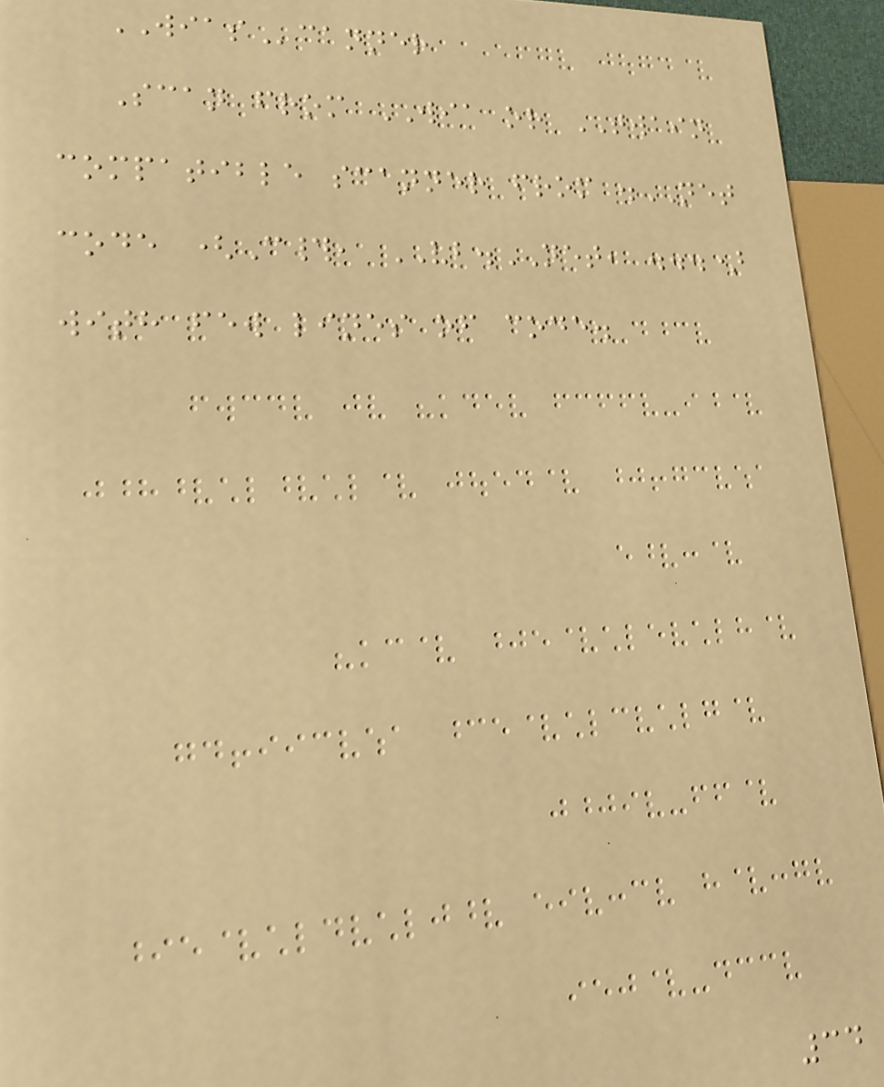WIAScanner
Scan from WIA or TWAIN
compatible scanner from .NET
code (C#, VB.NET, ...)
with few lines of code.
34
